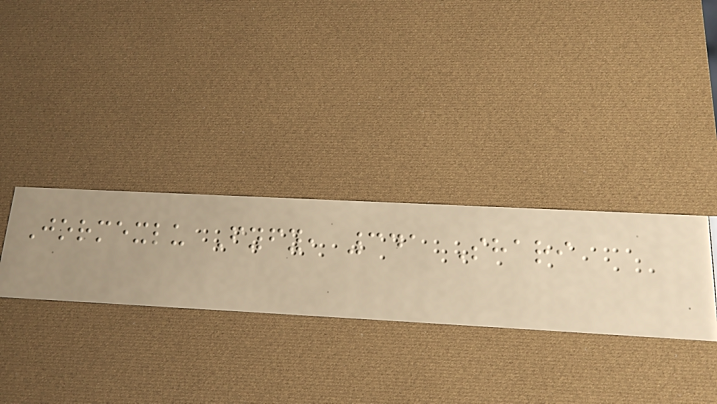Jormexlu Fyfy, 341 Shari
